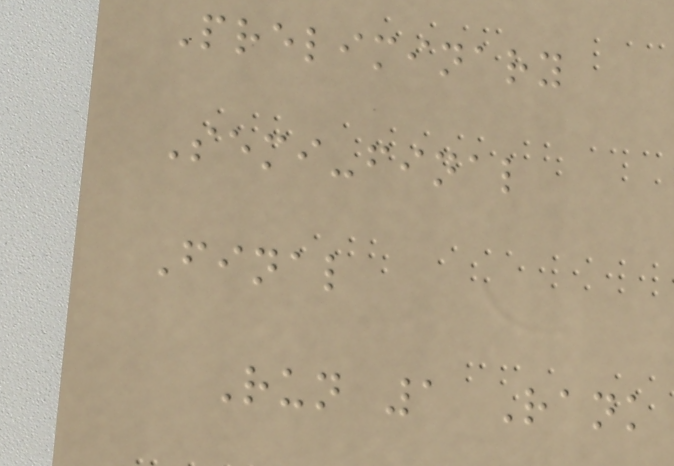Preliminary
Semi-final
Final
Run 1 Rank
